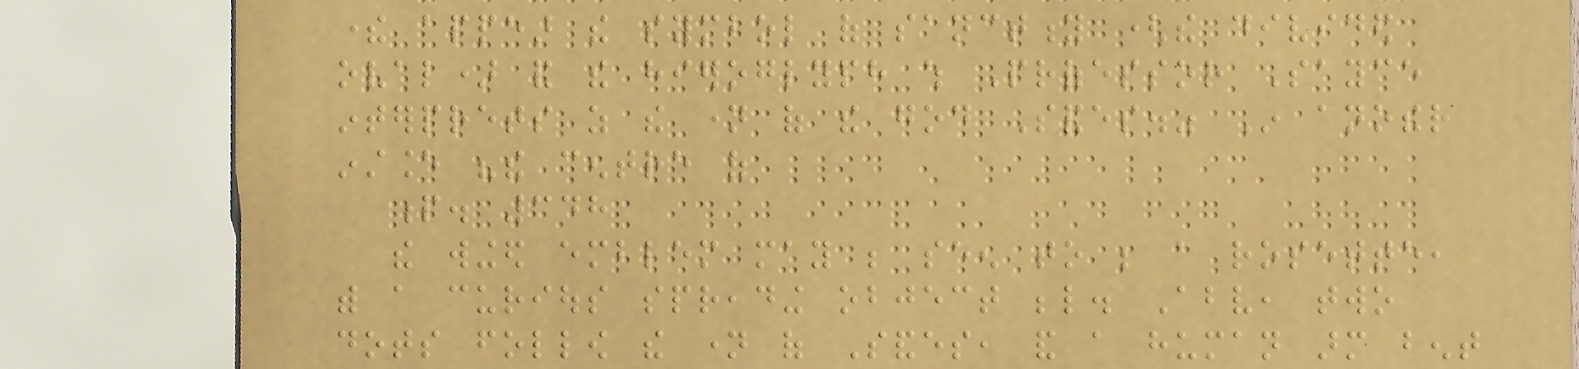there appear the symbol of sanctity (the divided
oval) and the hieroglyph which Professor Sayce
interprets as the name of the god Sandes." In another
instance "the centre of
p. 348
the winged emblem may be seen to be a rosette,
with a curious spreading object below. Above, two
dots follow the name of Sandes, and a human arm bent
